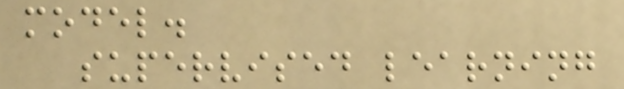model.
supervised learning
